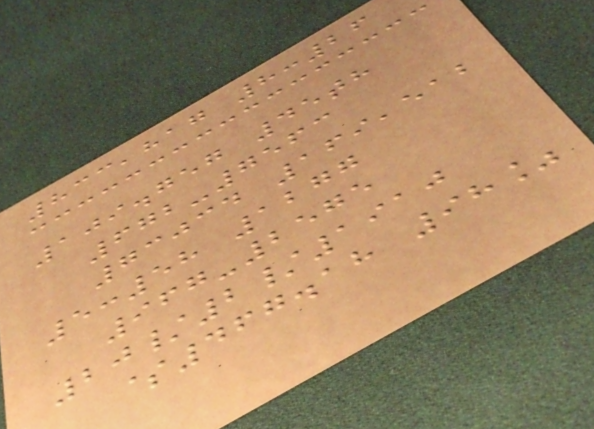833,817 8:26
109.757 45th
672-7563
73034 169,512
5:58 1277
967-2575
20/2/1910
$467.18 98%
